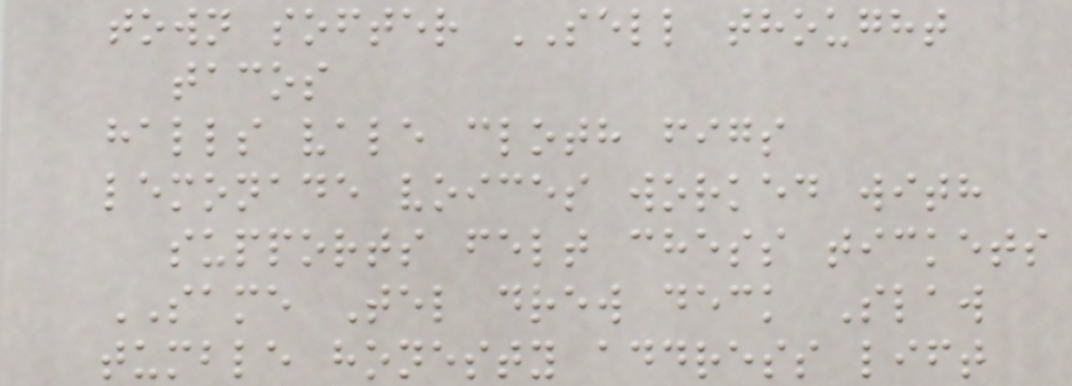town softer SELL thought
tacos
halls vale cloth figs
lemonade voices worked with
supports felt chess tickets
SAME Tel drew deck Slaw
tumble honesty address lift
